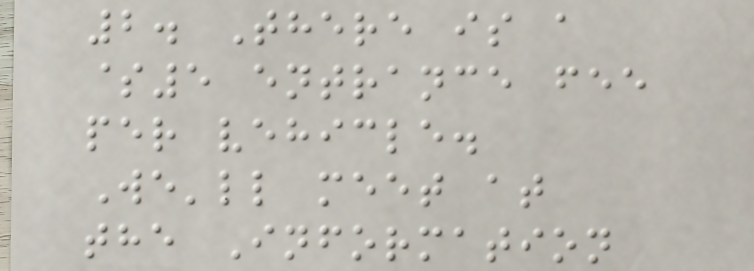2. There is a
$5 entrance fee
per vehicle.
We'll meet at
the Information
